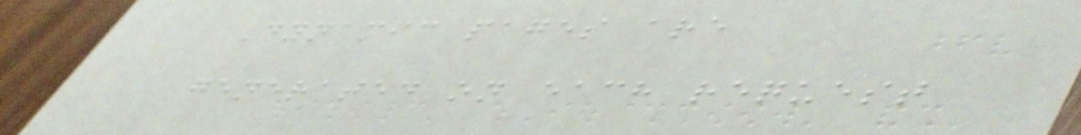Dynamic pages are
generated on each request
